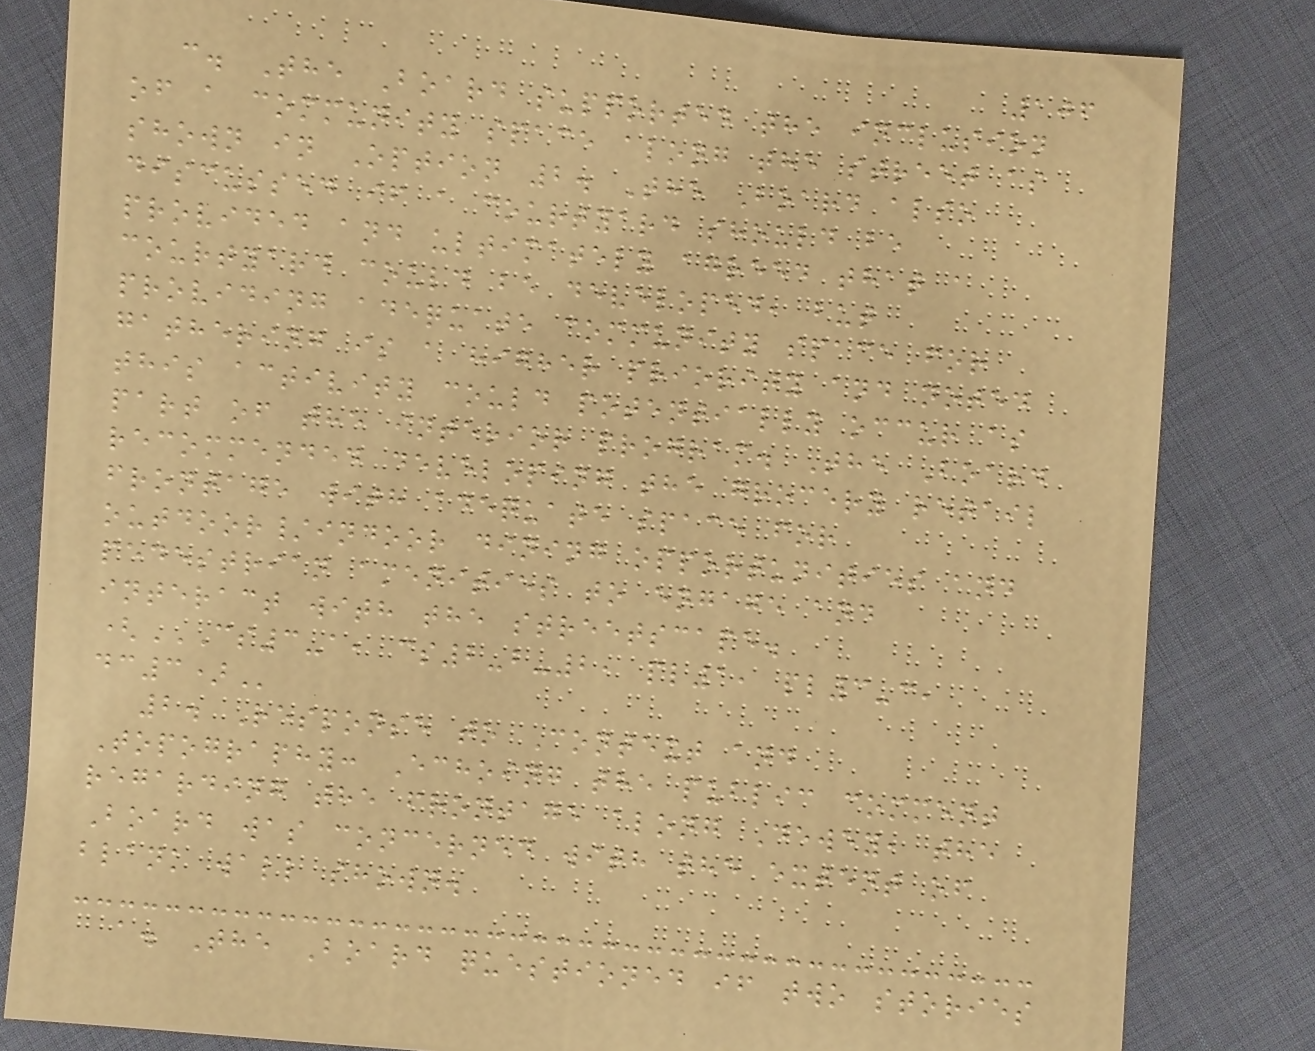106
c. The Board supported the inclusion
of a community space along the street as
shown in Option 2. The Board also
discussed if a courtyard should be
provided and ultimately agreed that a
courtyard could be developed, but
providing adequate community space for
gathering is a higher priority and noted
this activity could potentially occur as
part of the interior program. The Board
recommended developing the grocery retail
frontage with adequate space for
outdoor/indoor dining opportunities and
pedestrian amenities to engage and
interact with the streetscape.
(CS3-A, CS2-B-2, PL1, PL3-C,
DC3)
2. Response to Context and
Topography: Echoing the public comment
regarding the frontage along Dewey, the
Board was concerned with the extent of
blank wall shown.
a. The Board questioned if two stories
